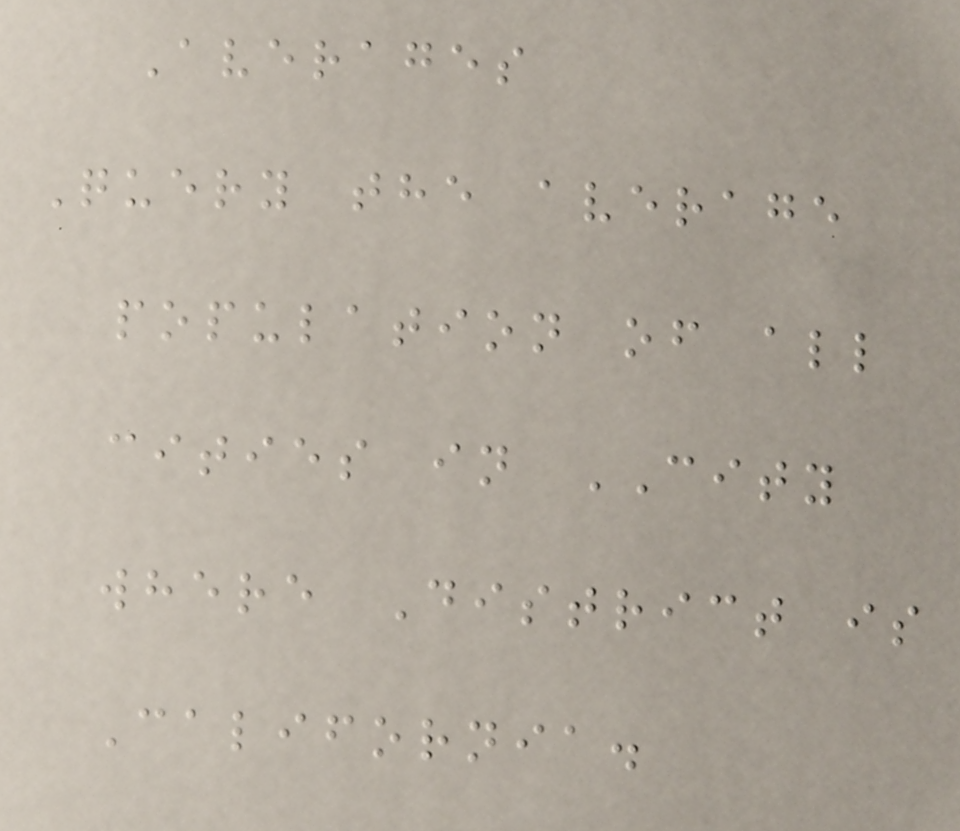Averages
Query the average
population of all
cities in CITY
where District is
California.
